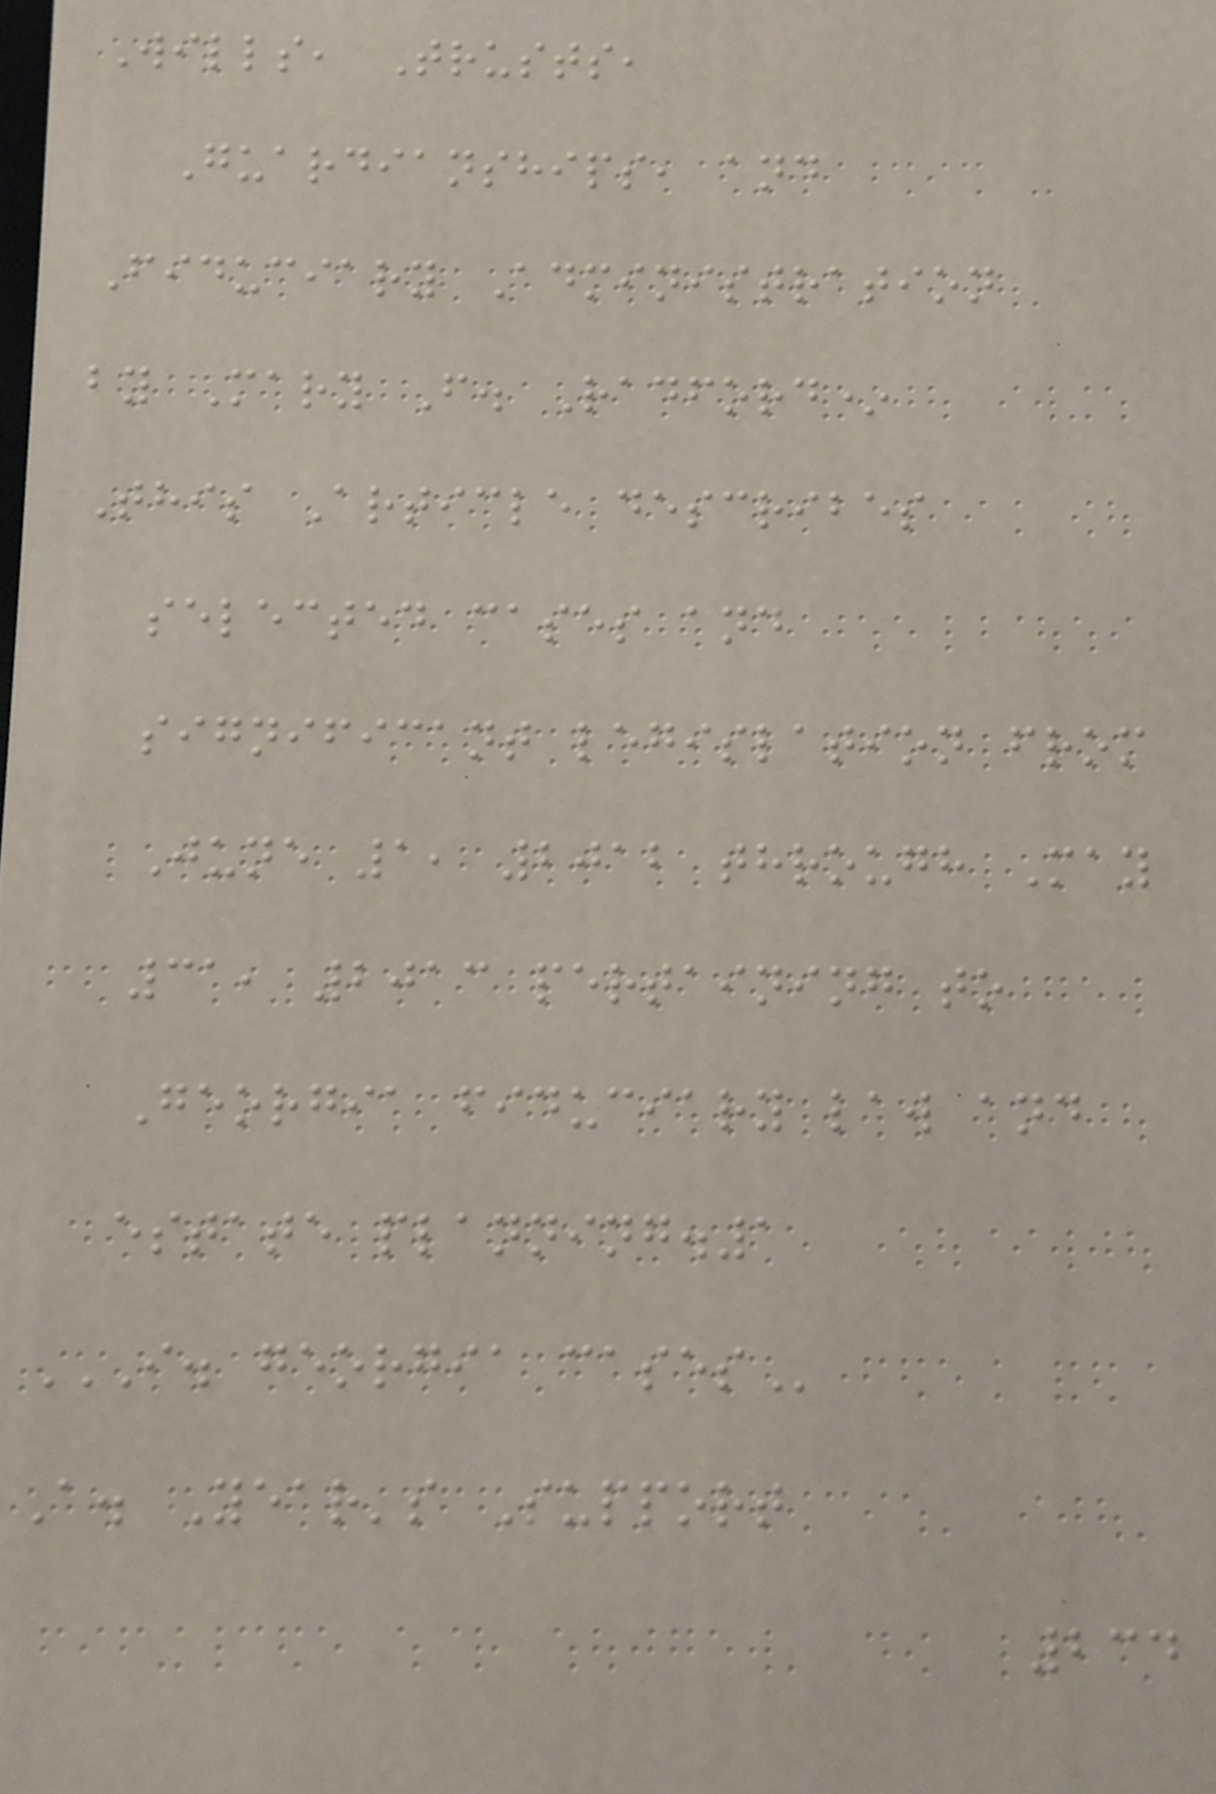Wills, Trusts,
Guardianships, and
Fiduciary Administration
by Mary F. Radford*
This Article describes
selected cases and
significant legislation from
June 1, 2012 through May
31, 2013 pertaining to
Georgia fiduciary law and
estate planning.1
I. GEORGIA CASES
A. Year's Support
234
